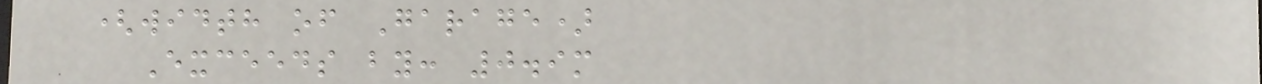(width of Garage)
Exceeds by: 0.9m
